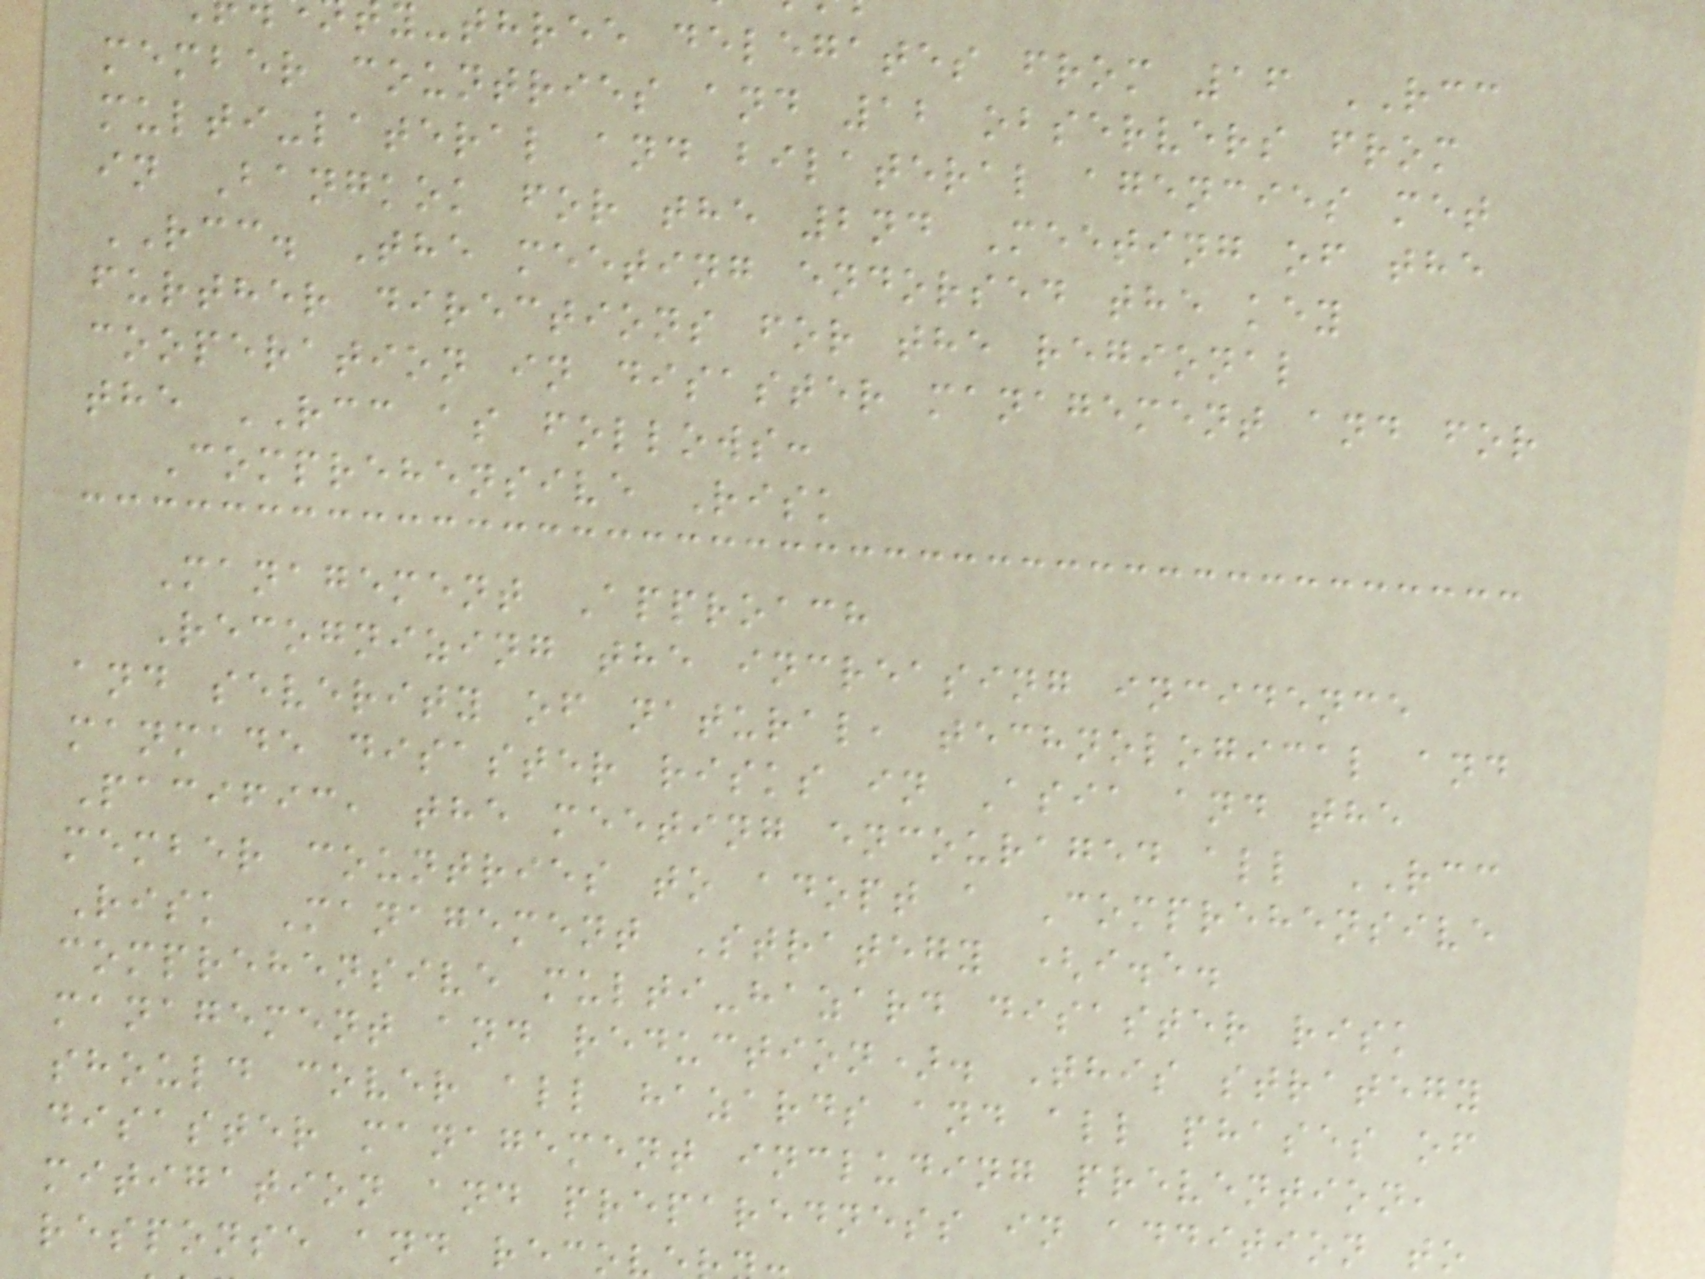y-three delegates from 16 RCC
member countries and 12 observers from
multi-lateral and bilateral agencies met
in Bangkok for the 2nd Meeting of the
RCC. The meeting endorsed the key
further directions for the regional
cooperation in disaster management and for
the RCC as follows:
Comprehensive Risk
Management Approach
Recognizing the increasing incidence
and severity of natural, technological and
manmade disaster risks in Asia and the
Pacific, the meeting encouraged all RCC
member countries to adopt a Comprehensive
Risk Management Strategy (i.e.
comprehensive multi-hazard disaster risk
management and reduction). This strategy
should cover all hazards and all phases of
disaster management including prevention,
mitigation and preparedness in addition to
response and reco
